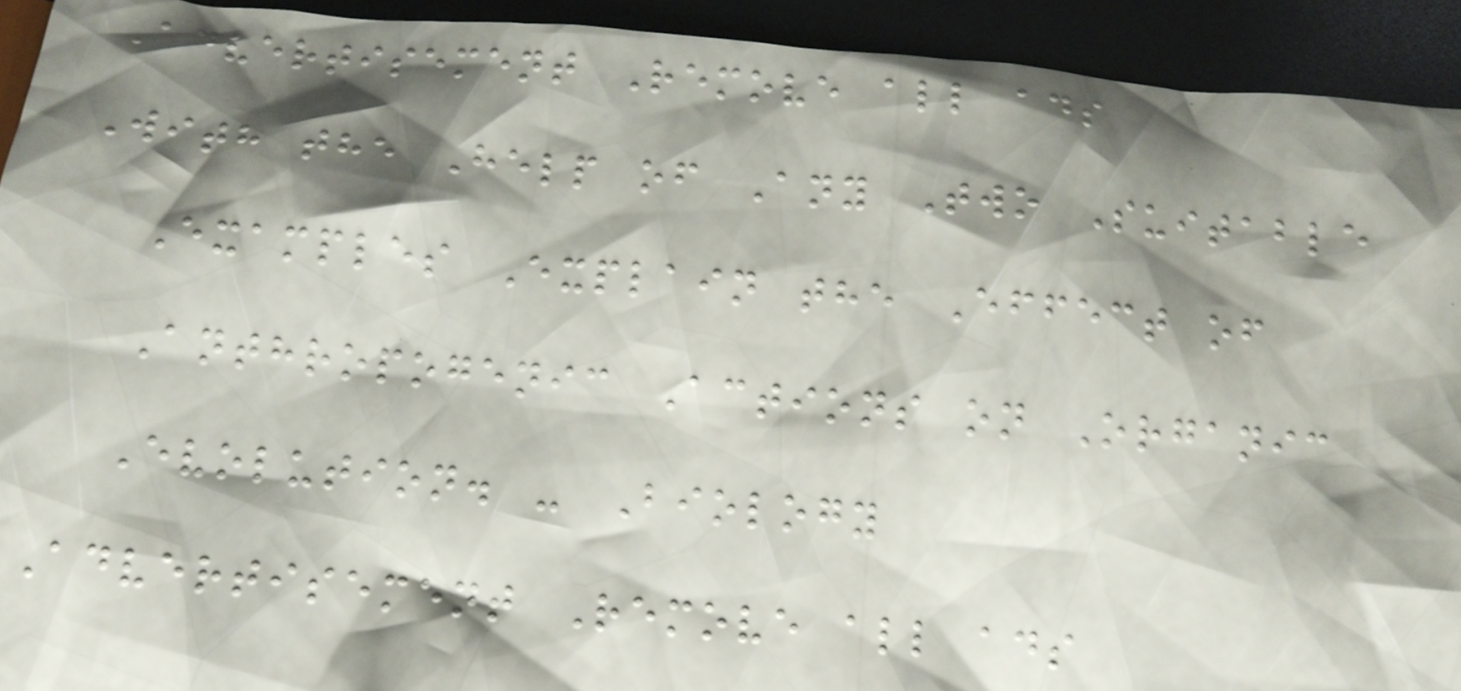Advertisement Remove all ads
With the Help of Any Two Suitable
Examples Explain the Effect of
Anthropogenic Actions on Organic
Evolution. - Biology
Advertisement Remove all ads
